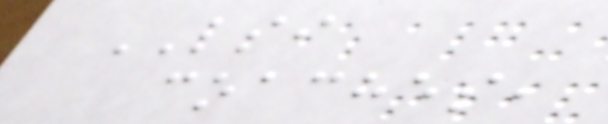LSI
coaches,
